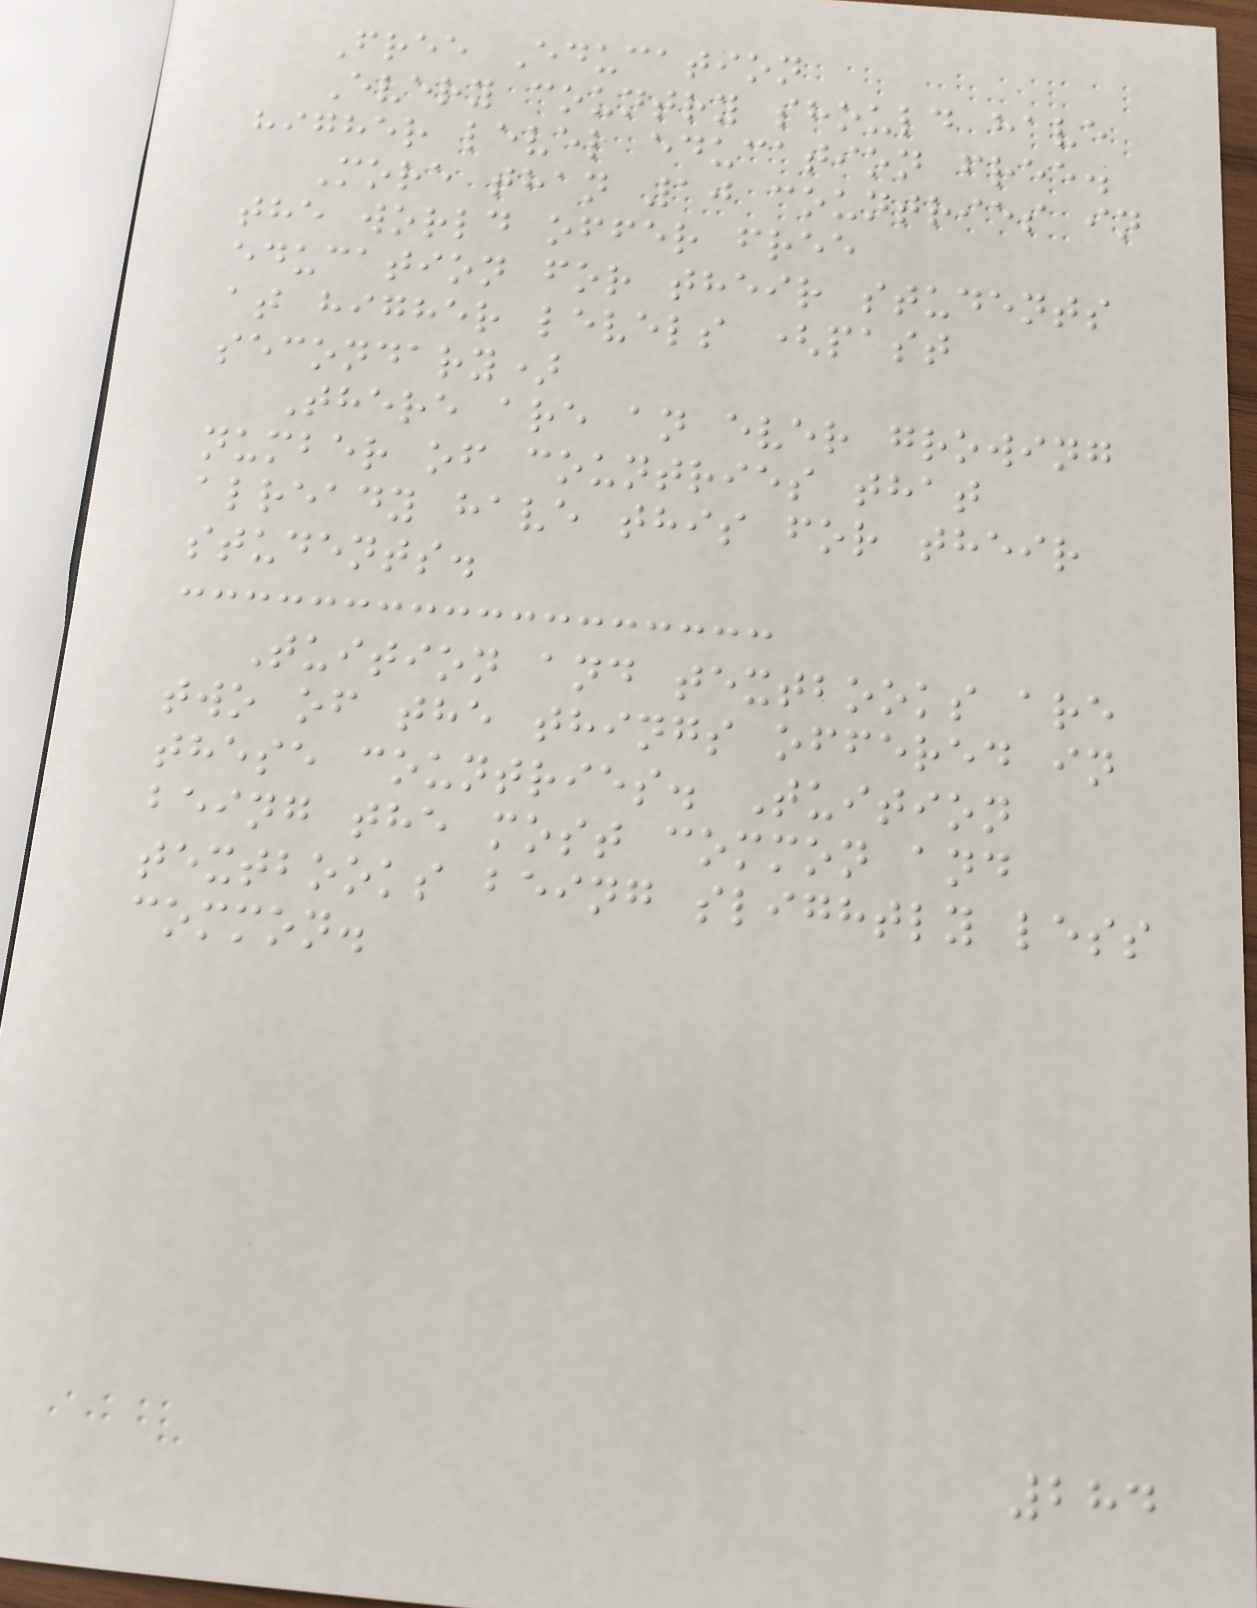Free Education
Every country should have
higher level education free.
More than 10 countries in
the world offer free
education for their students
at higher levels (past
secondary)
There are an ever growing
number of countries that
already have this for their
students.
Tuition and textbooks are
two of the things offered in
these countries. Tuition
being the most common and
textbooks being slightly less
common.
284
